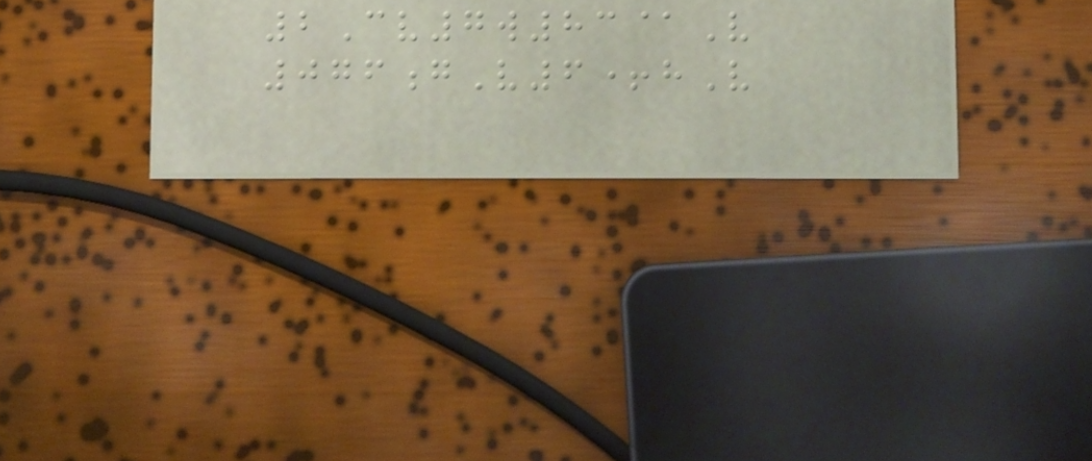2Cv7w83@V
076gV6+hV
